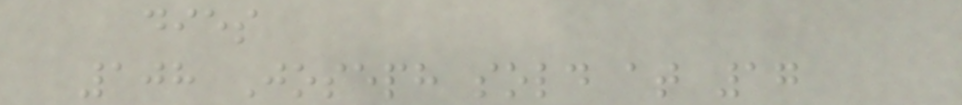dies
108 Joseph sold at 17
